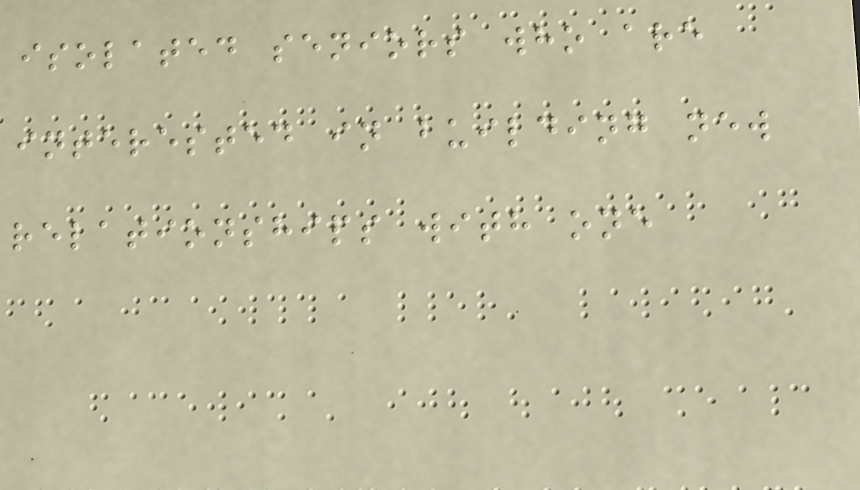isolated seniors who are
interested in building new
relationships with one
